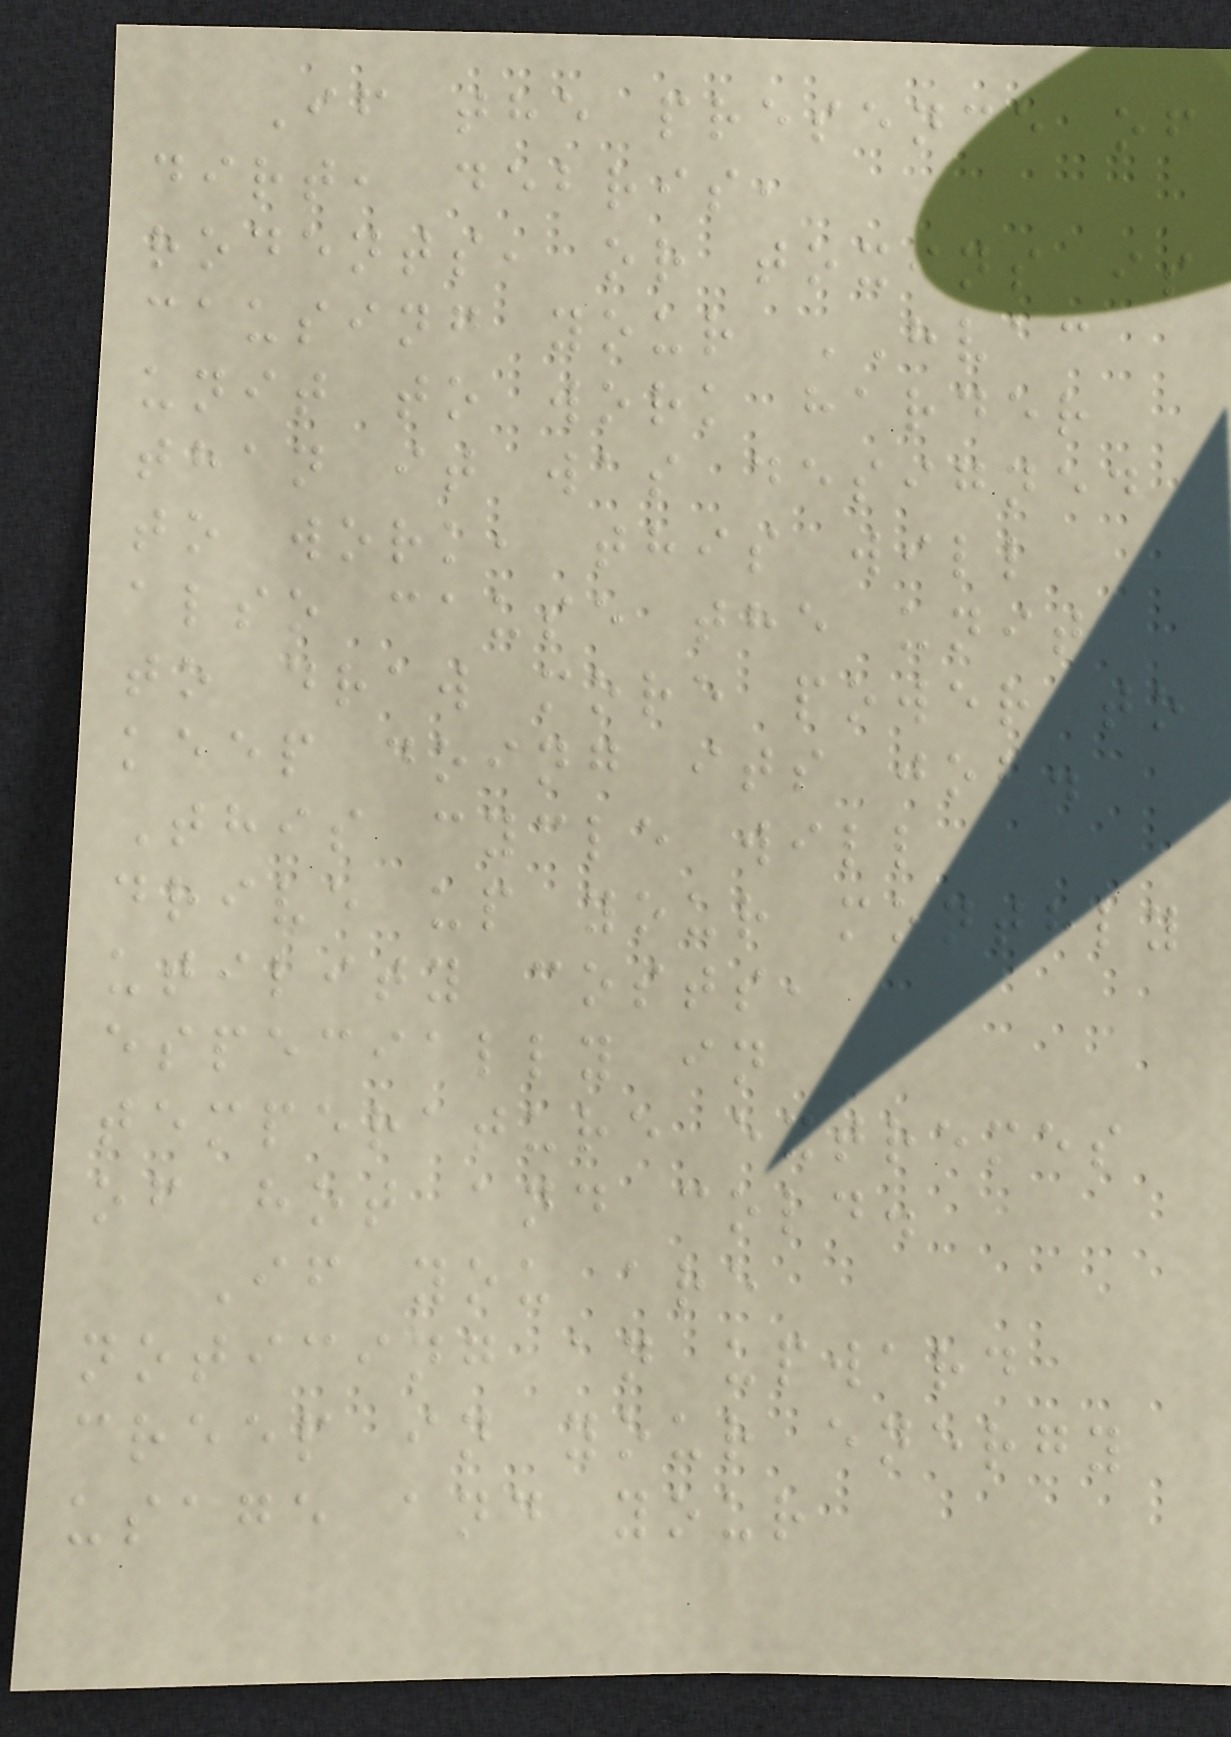If the presence of
dirt, debris,
rodents, or toxins is
causing your HVAC
unit to work harder
than it was designed
to work, this will
also cause the unit
to draw more power to
keep doing its job.
This cycle will
drive up your monthly
utility costs,
especially in
temperature extremes
of hot and cold.
If you are
noticing an upward
creep in your energy
usage and your
